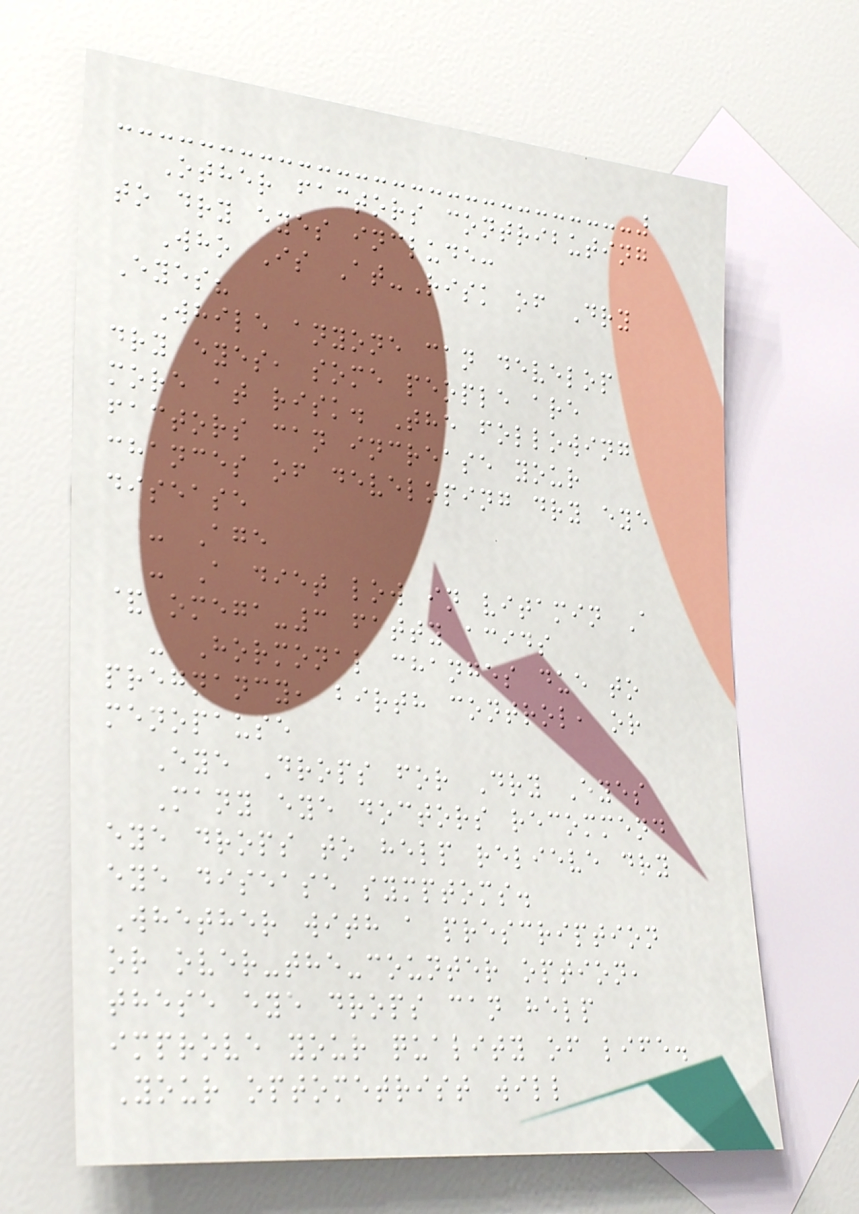Other factors contributing
to dry eyes include:
Who Is At-Risk of Dry
Eyes?
While anyone can develop
dry eyes, some people are
more at risk. The following
factors can increase your
chances of developing dry eye
disease
- Age
- A diet low in vitamin A
& omega-3 fatty acids
- Hormonal changes due to
pregnancy, birth control, or
menopause
Eye Drops for Dry Eyes
Many eye doctors recommend
eye drops to help relieve dry
eye disease symptoms.
Whether with a prescription
or over-the-counter option,
these eye drops can help
improve your quality of life.
Your optometrist will
